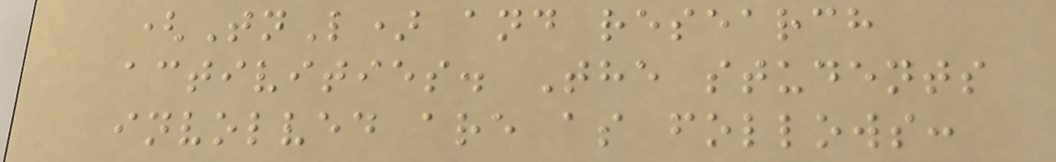(TnL) and research
activities. The students
involved are as follows:
